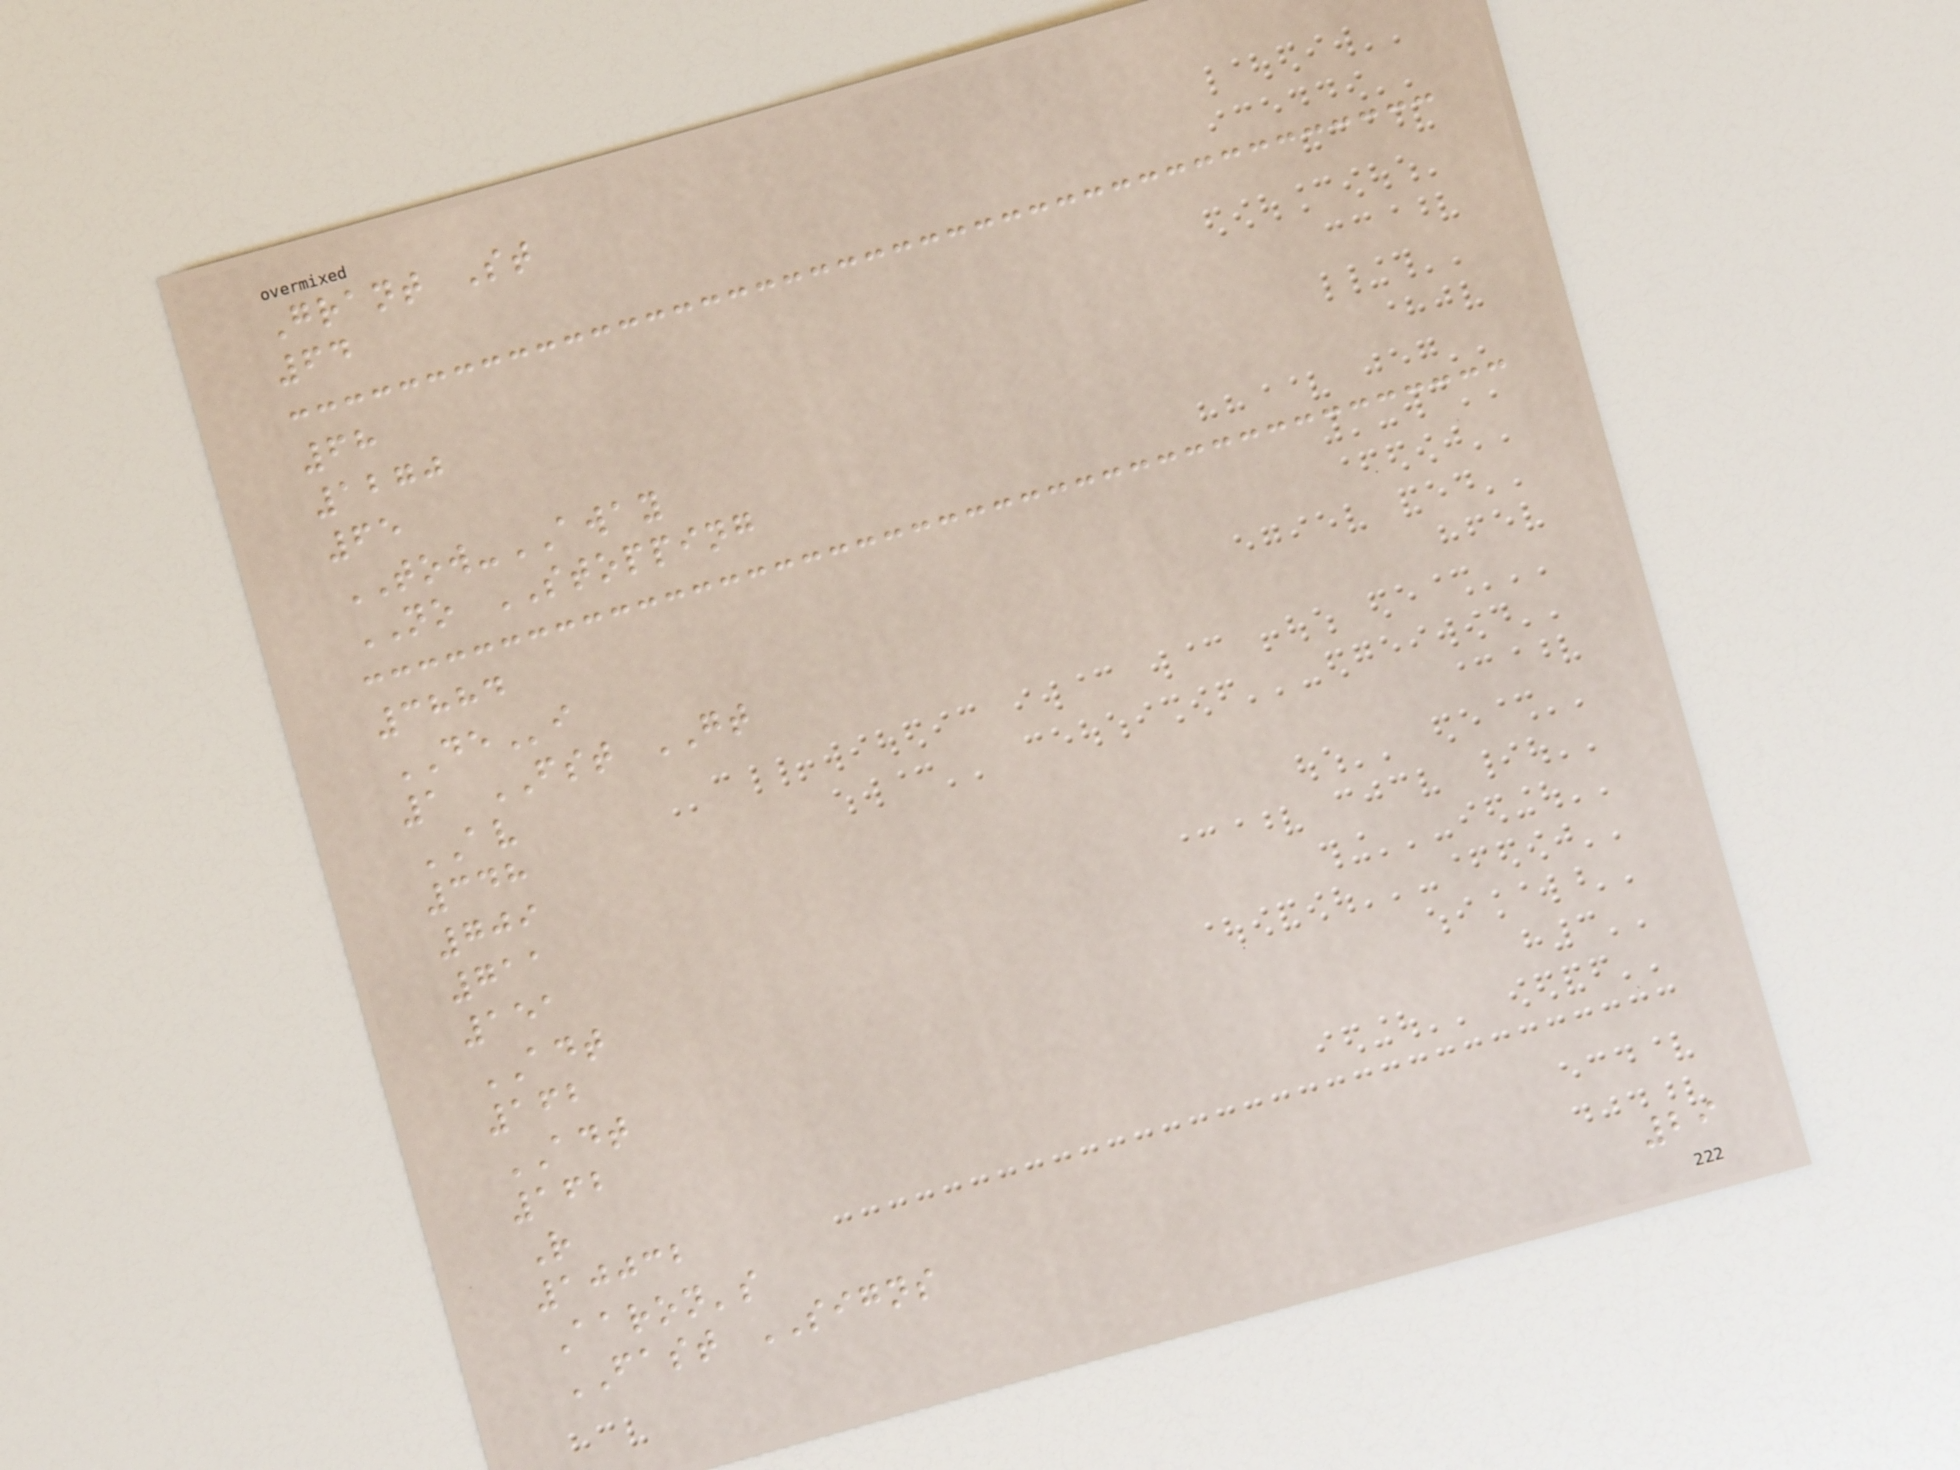Grant St
64
68
1270
65
TOW-AWAY
NO STOPPING
3884
DEi
1 FST GT
AV
348
709
711
151
ADT
162
ADT
162
R
10032
Aaron's
FAST SIGNS
29
